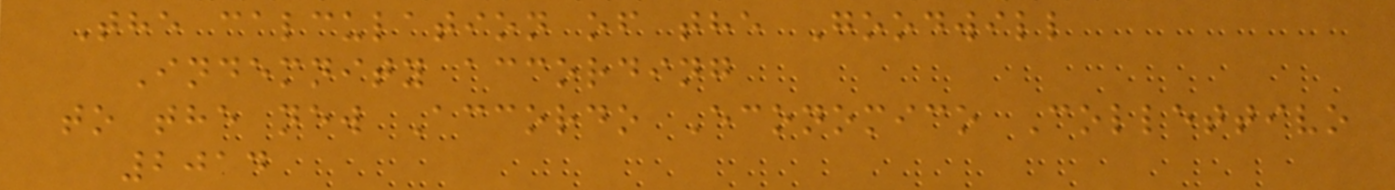The calculation of the Goodwill
Indemnity according
to the new Accordo Economico Collettivo
2014
